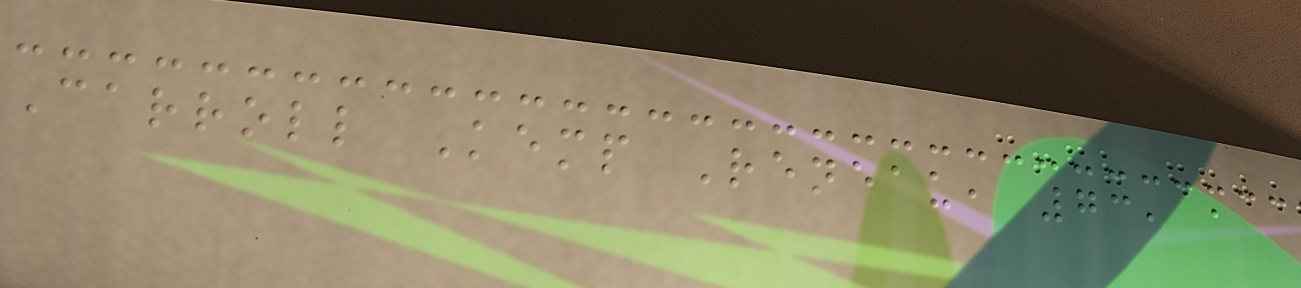Carroll Kemp Reneau, 73, a
